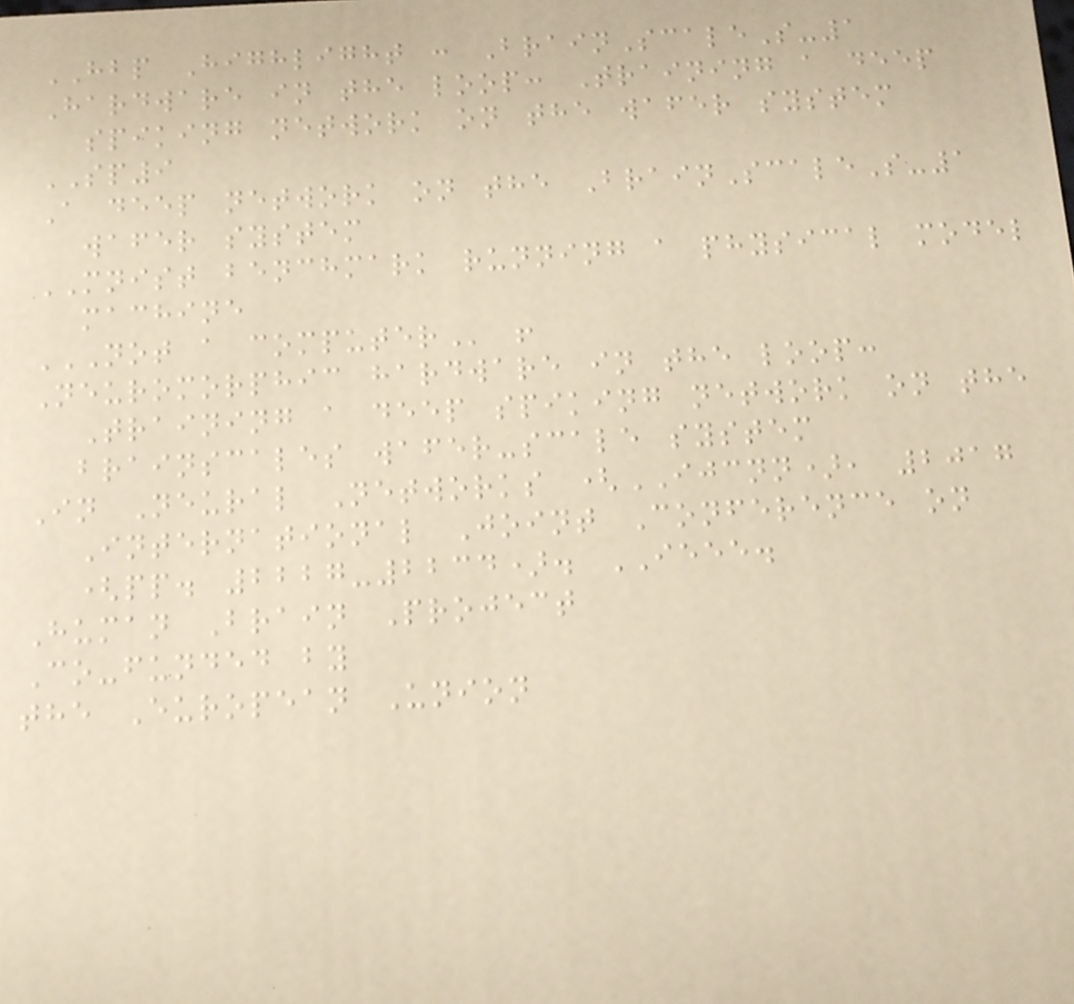HBP Highlight : BrainScaleS-1
Hardware in the loop: Training a deep
spiking network on the wafer system
SP9
A deep network on the BrainScaleS-1
wafer system
MNIST benchmark running a physical model
machine
NOT A COMPUTER !
Neuromorphic hardware in the loop:
Training a deep spiking network on the
brainscales wafer-scale system
In Neural Networks (IJCNN), 2017
International Joint Conference on
(pp. 2227-2234). IEEE.
Human Brain Project
Co-funded by
the European Union
